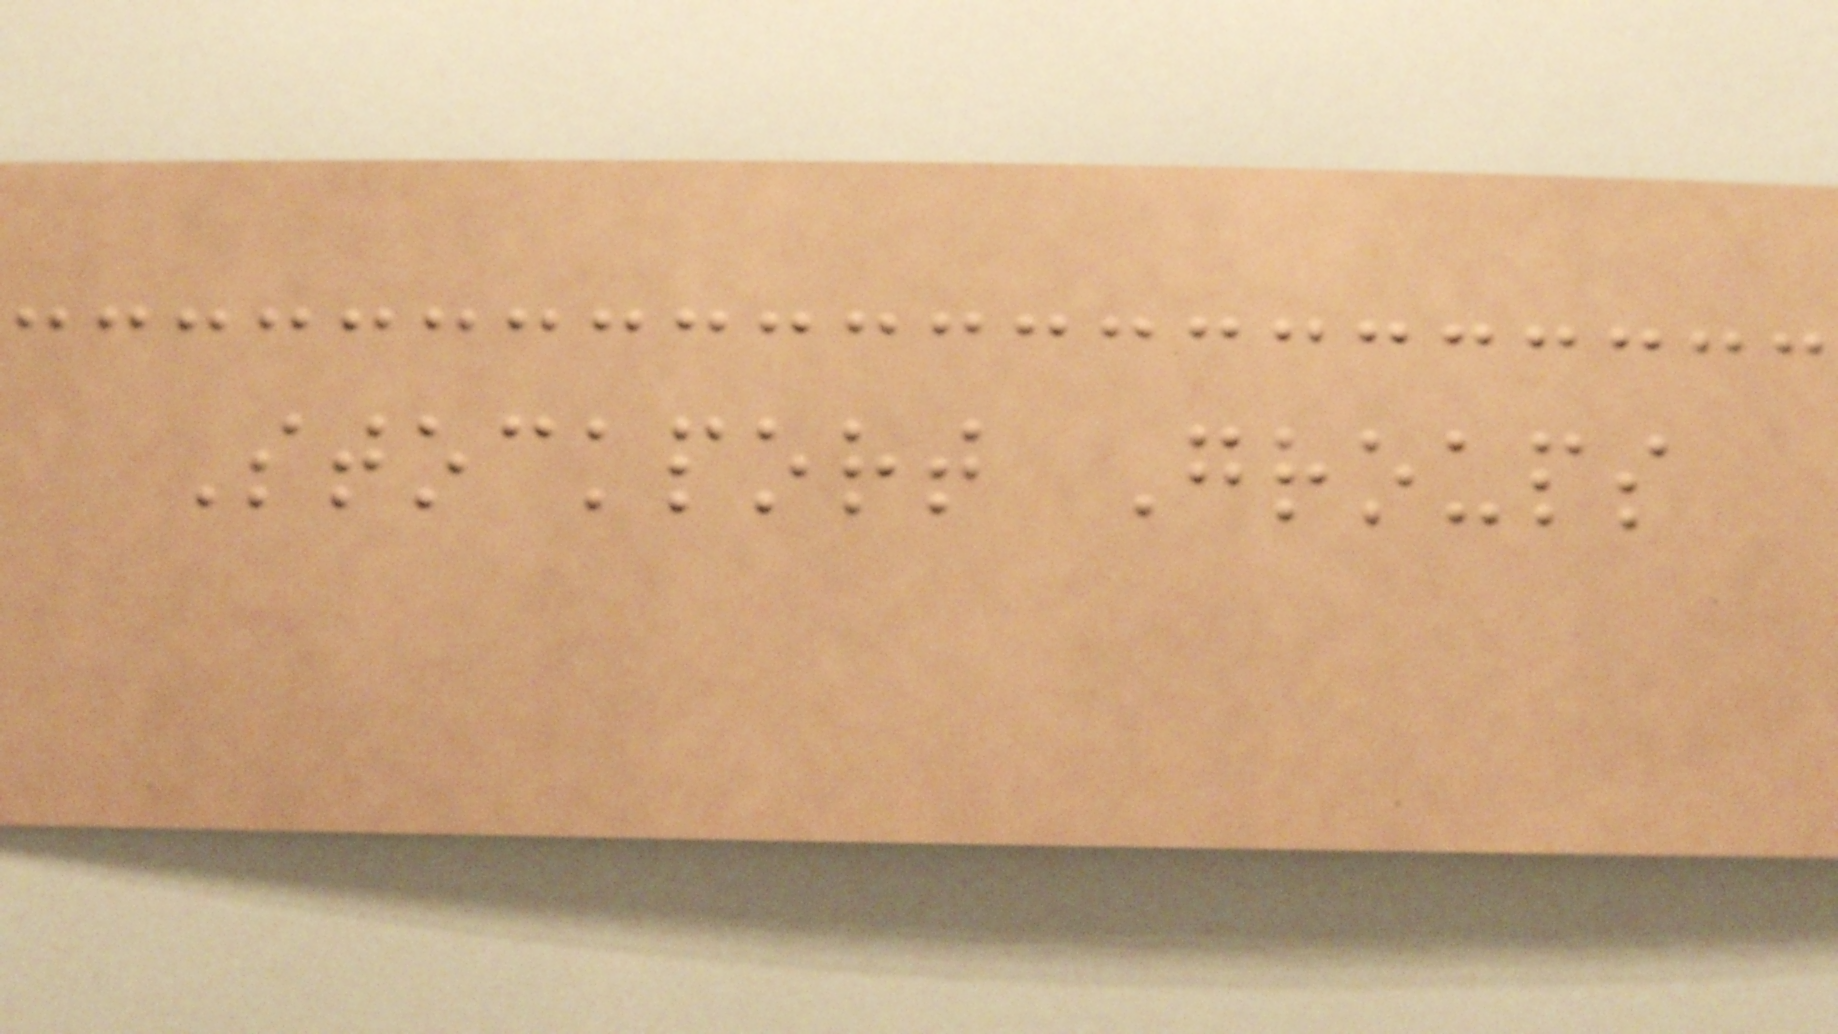Stockport Groups
